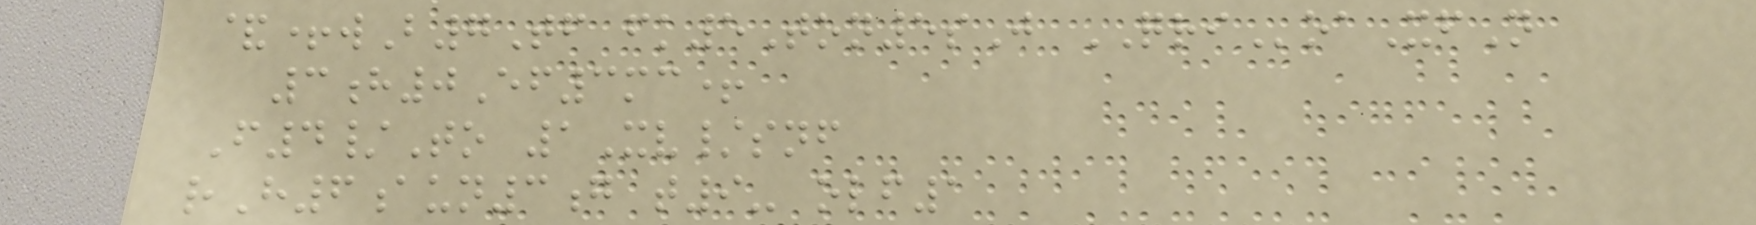&+wB7Tf fk5Ton5sJ QRIoaXfN
3h0Ef3mc+
F4/To 1Xv/snf
rH6aun3g t9- olf1
